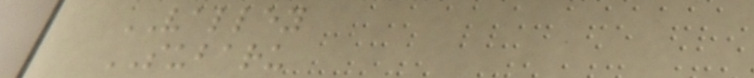VALLEY
SUBARU
